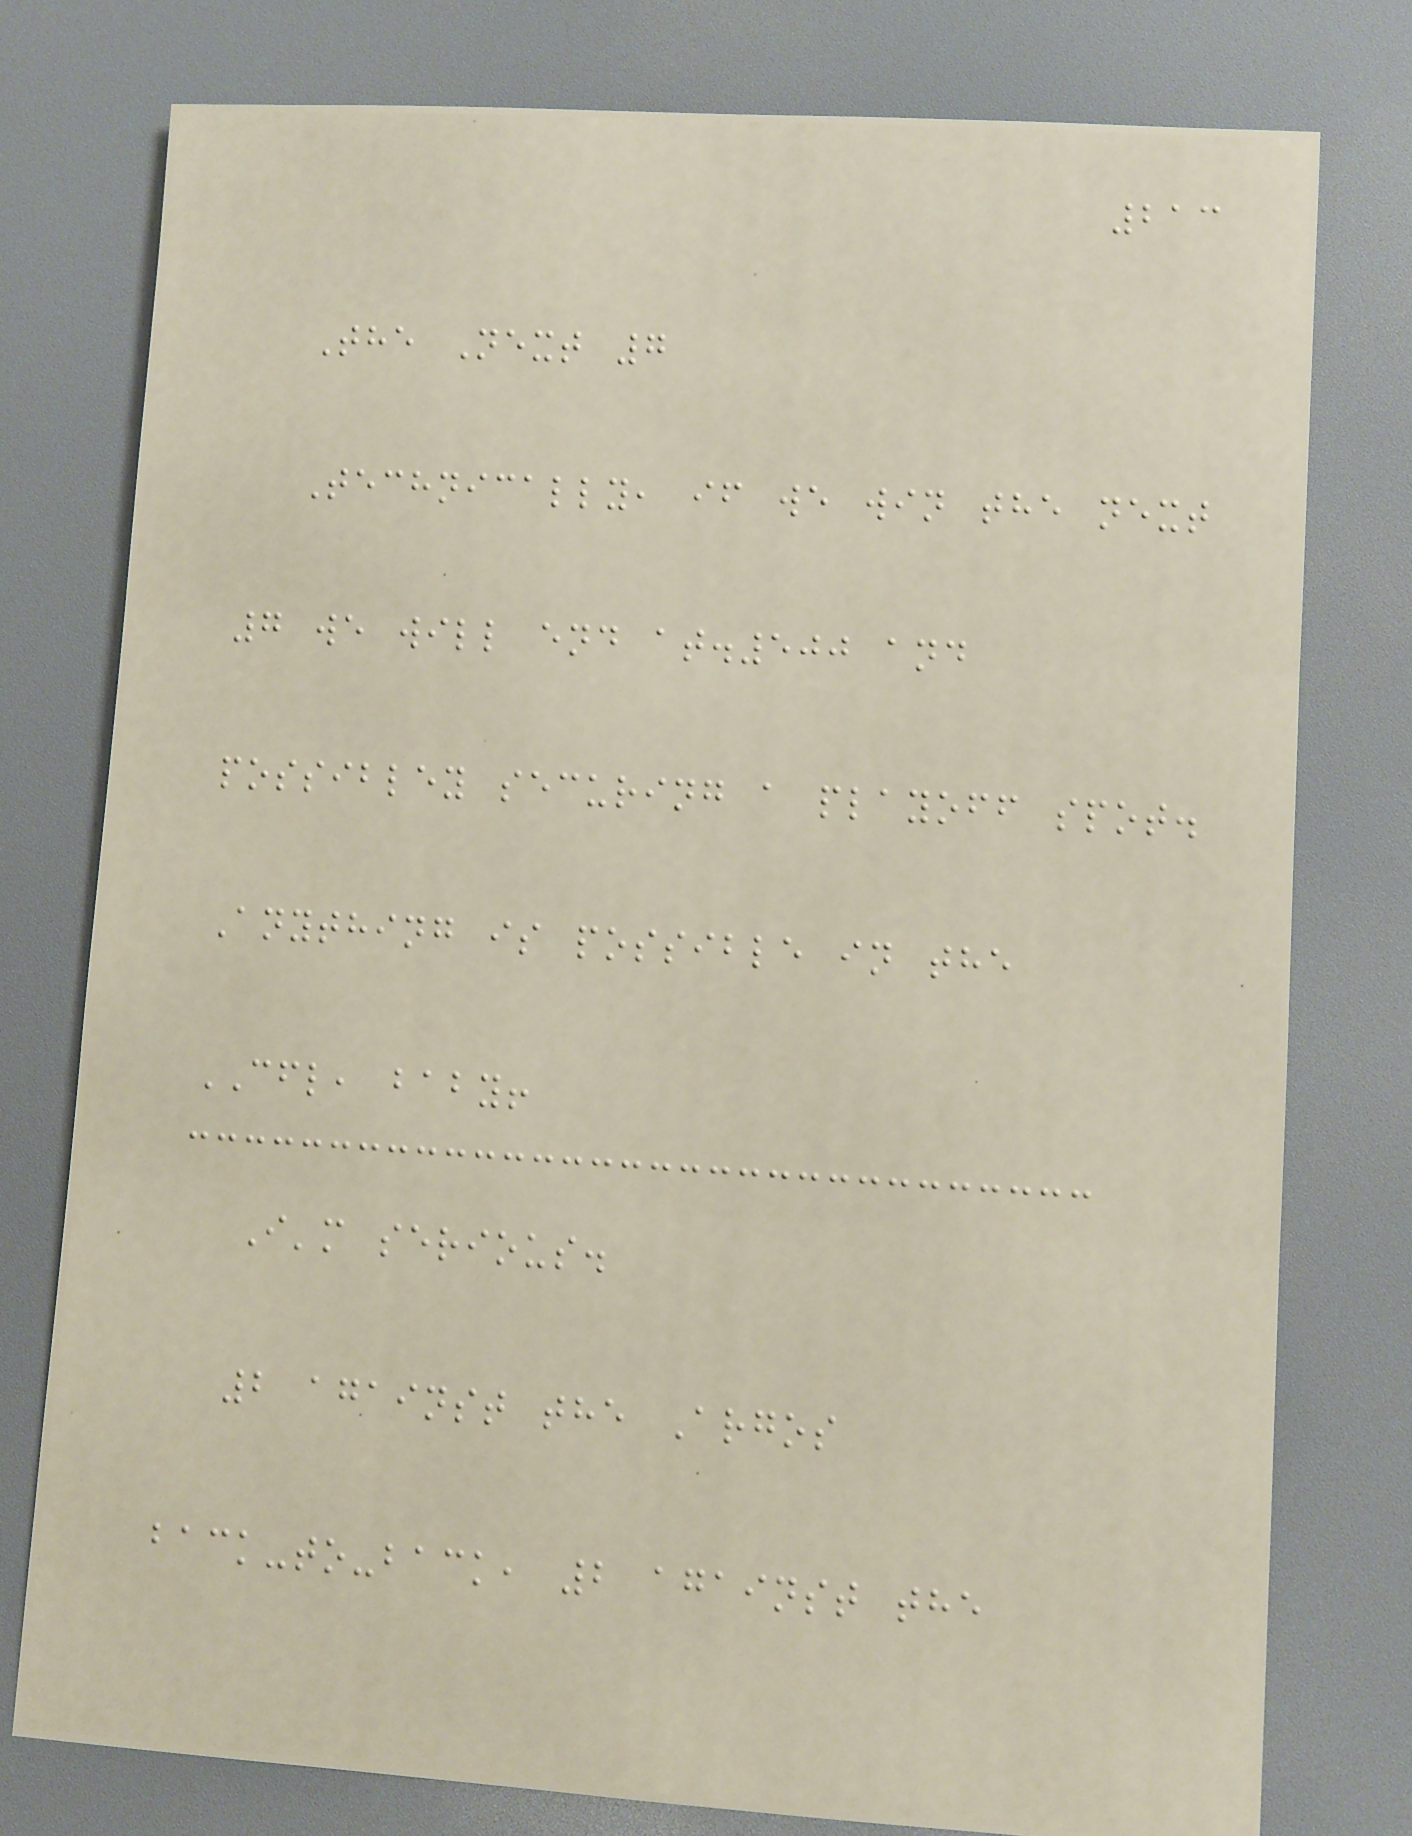213
The Next 7
Technically, if we win the next
7 we will end at.500 and
possibley securing a playoff spot.
Anything is possible in the
CFL, baby!
I'm serious.
2 against the Argos
back-to-back, 2 against the
